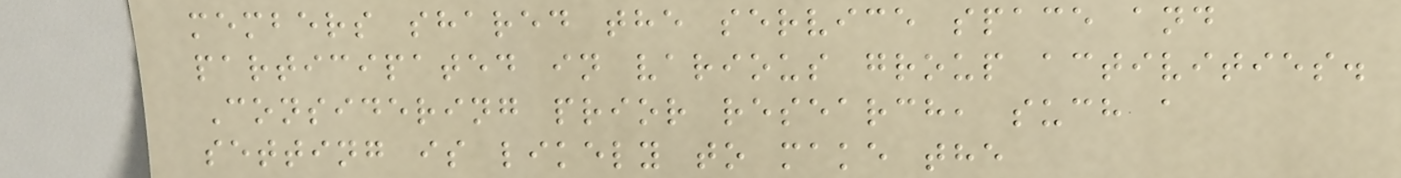members shared the service space and
participated in various group activities.
Considering prior research, such a
setting is likely to make the
